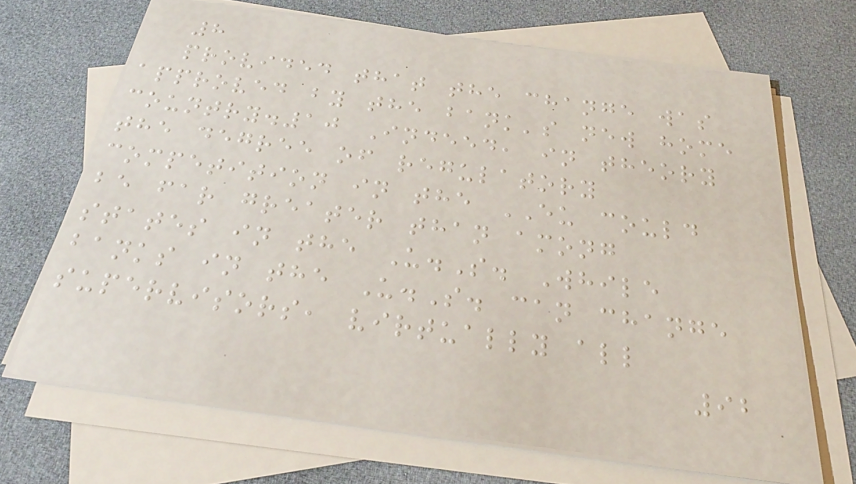8
provided that the change was
approved by the bank's new home
country.10 Indeed, in theory
the degree of regulatory
competition in the EU could
be far greater than among
states in the U.S. While
banks in the U.S. can change
supervisors, virtually all
92
